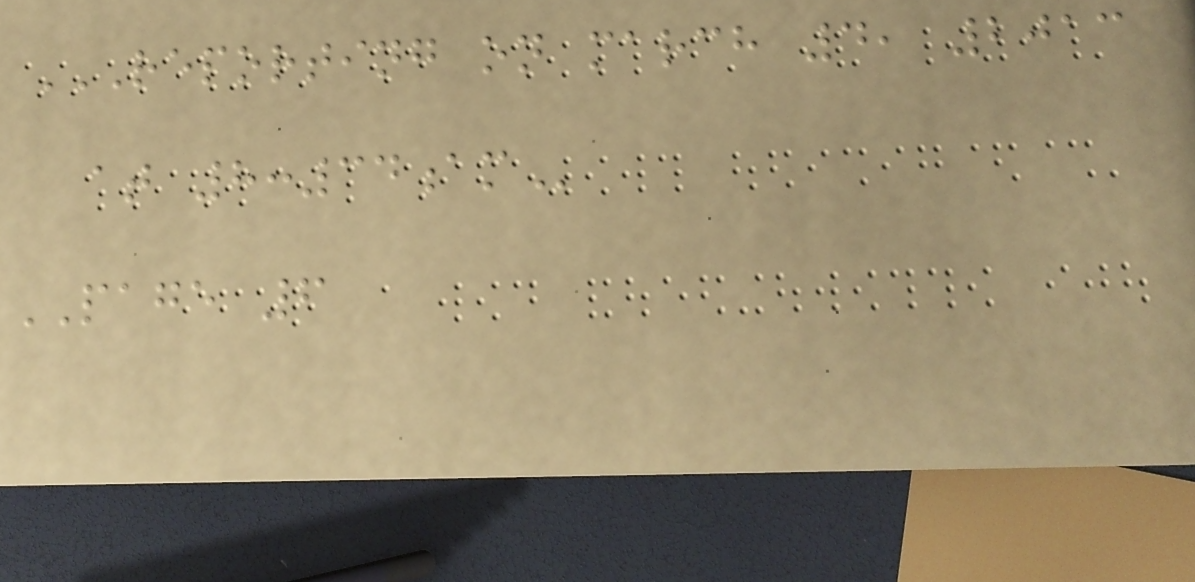REPORTING ON MARCH 4, 2013
AT 8:34AM
PAGE 6
